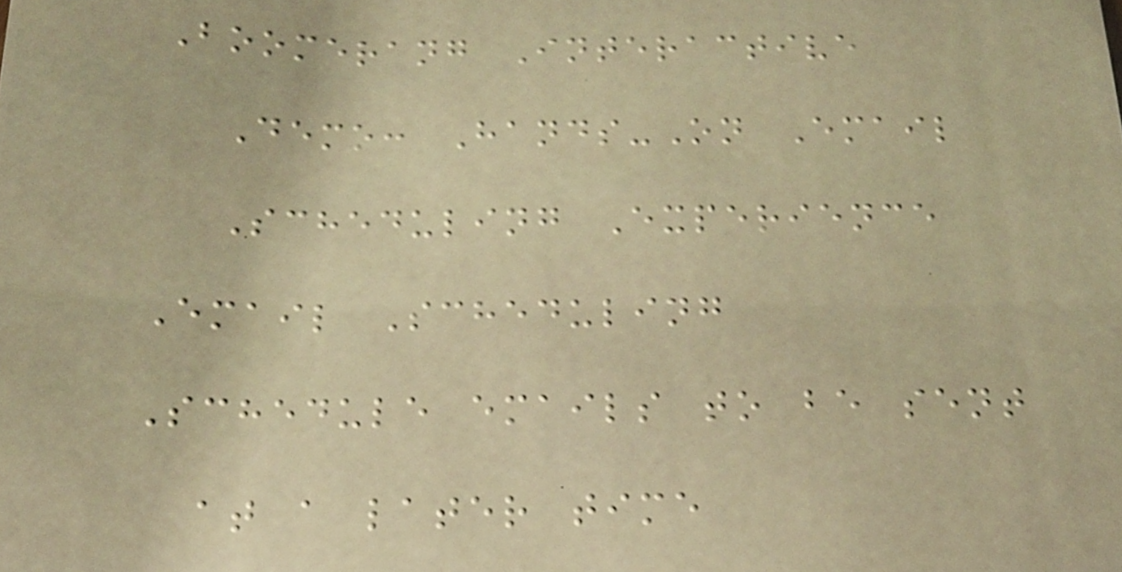Boomerang Interactive
Demo: Hands-On Email
Scheduling Experience
Email Scheduling
Schedule emails to be sent
at a later time
